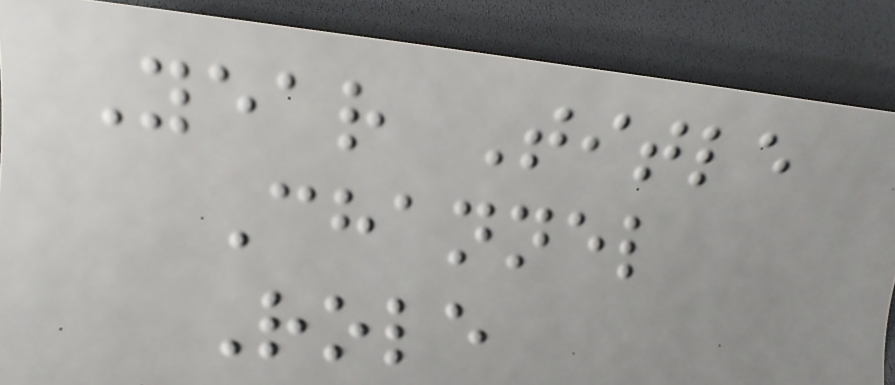Year Title
Channel
Role
